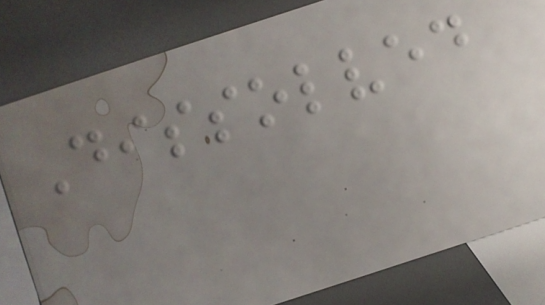Dissolved
